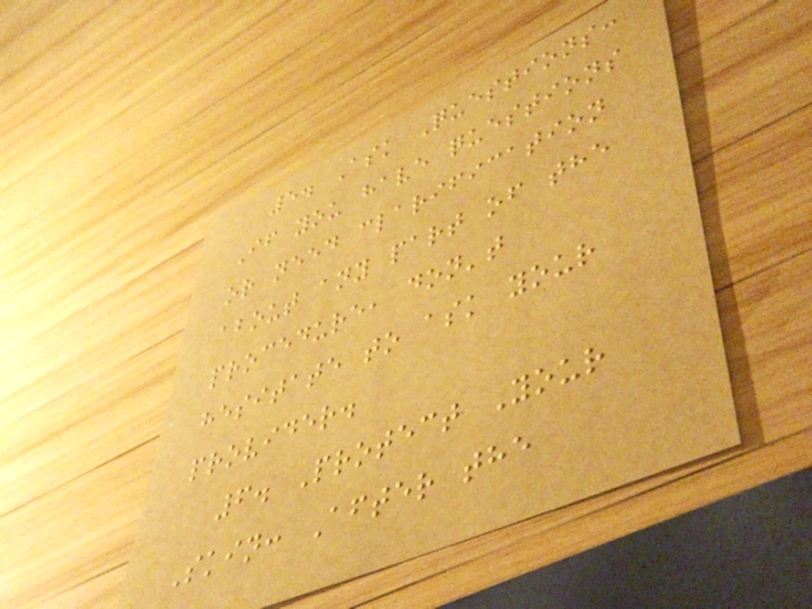5. Ask Questions:
If you have questions
or need clarification
about any part of the
procedure, don't
hesitate to ask your
provider.
6. Protect Your
Skin: After the
